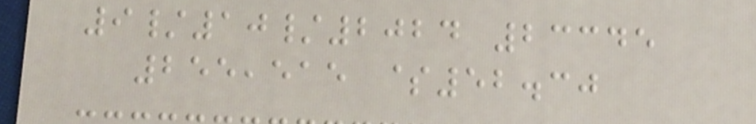9/10/2024 23345
255,515 $52.30
